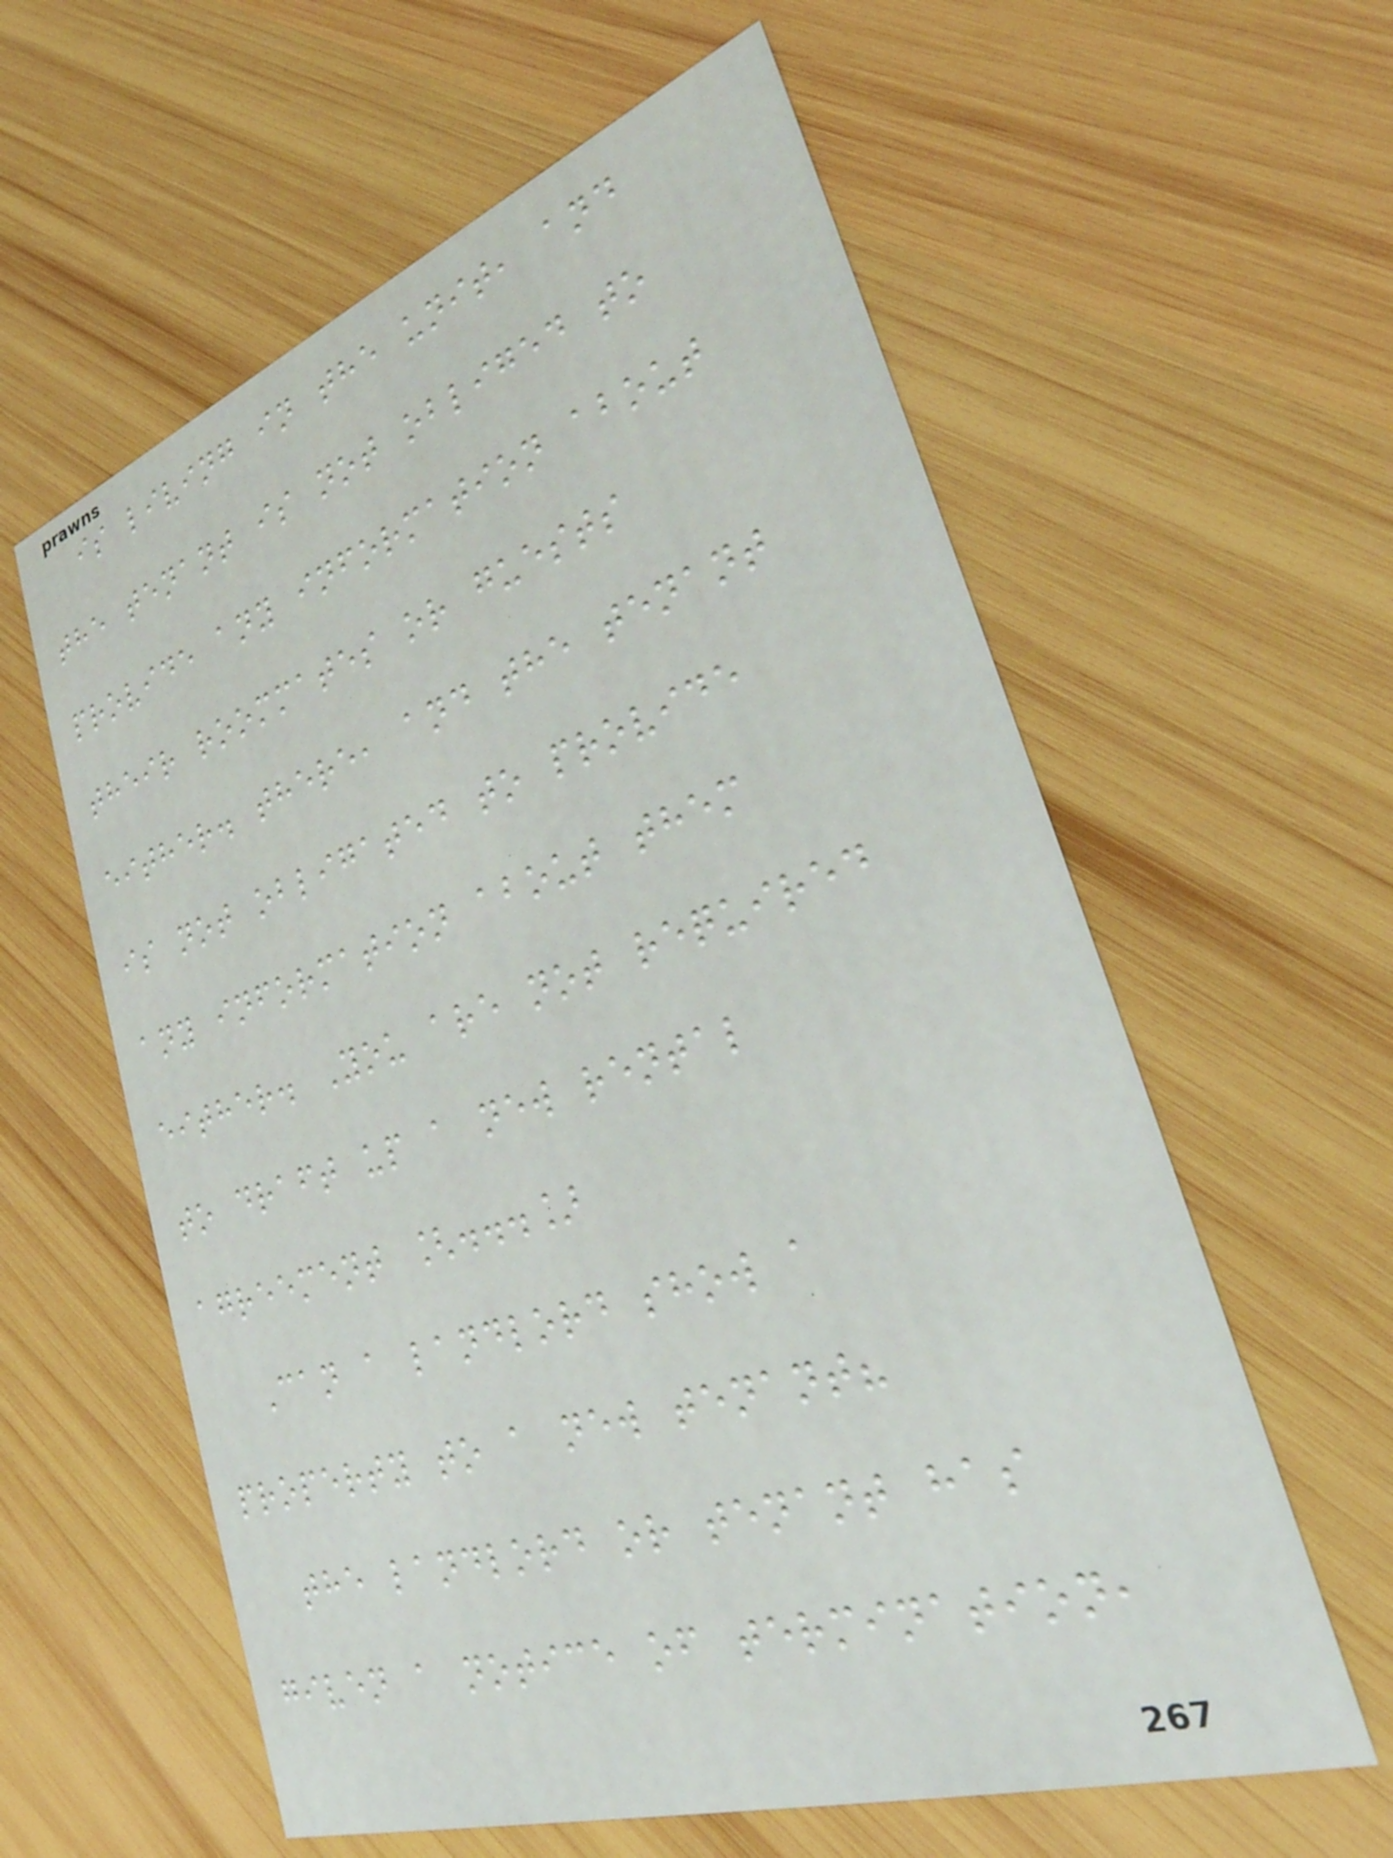is living in the unit, and
the tenant is not obliged to
provide any information about
their roommates or guests
either. there, and the tenant
is not obligated to provide
any information about them
either. You are not required
to draft up a new rental
agreement [...]
Can a landlord show a
property to a new tenant?
the landlord or tenant has
given a notice of termination,
